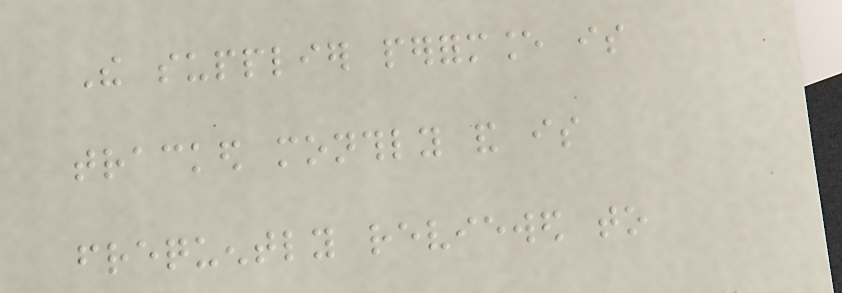The supplier performance is
tracked monthly and is
frequently reviewed to
